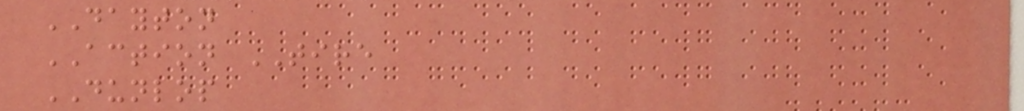DAYTON
ACTION TIRE
DUNLOP
